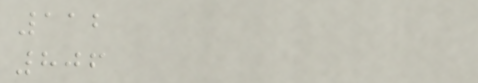112
806
